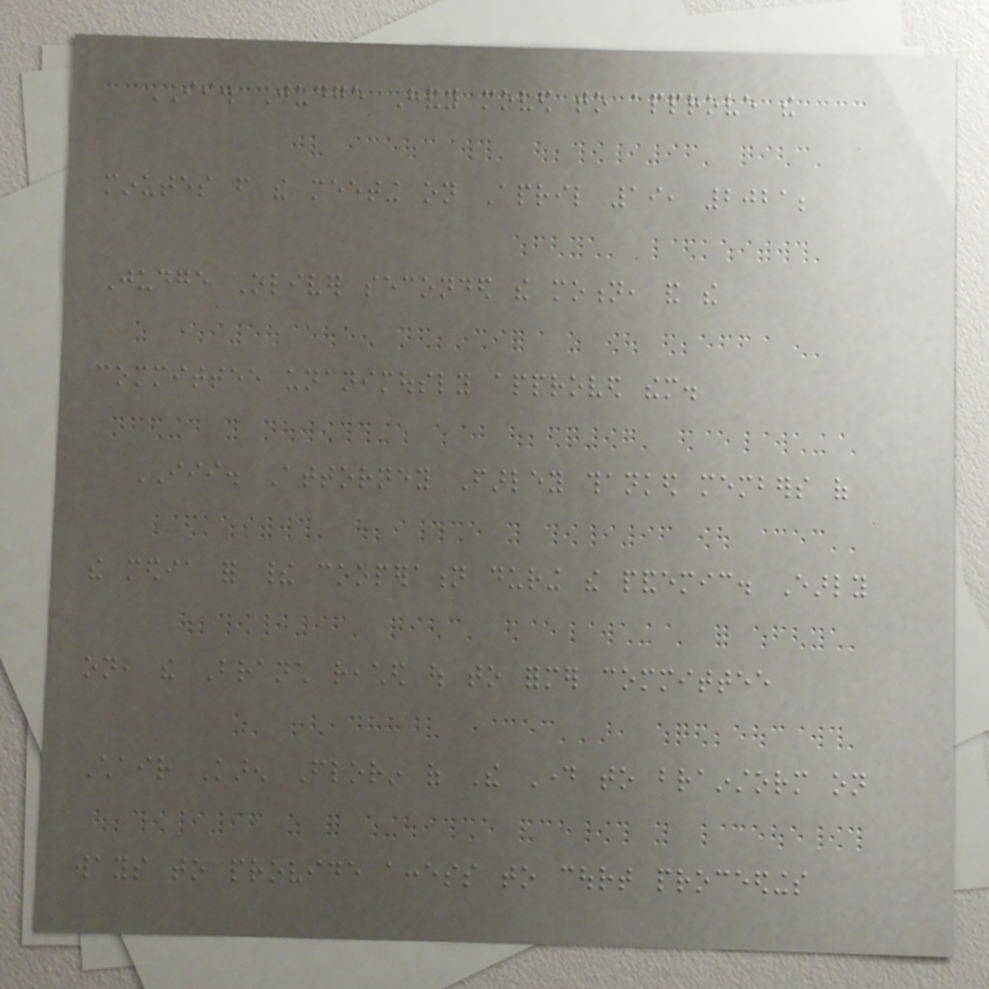II. Judge Handy moved to approve the
minutes from the meeting on April 19, 2021;
Judge Oliver seconded the motion, and the
committee unanimously approved them.
III. Attorney Farley thanked members of
the media for their cooperation during the pandemic. Early
on, the Branch reached out to former committee
Chair Karen Florin of The Day to brainstorm on
ways to provide access to court proceedings
